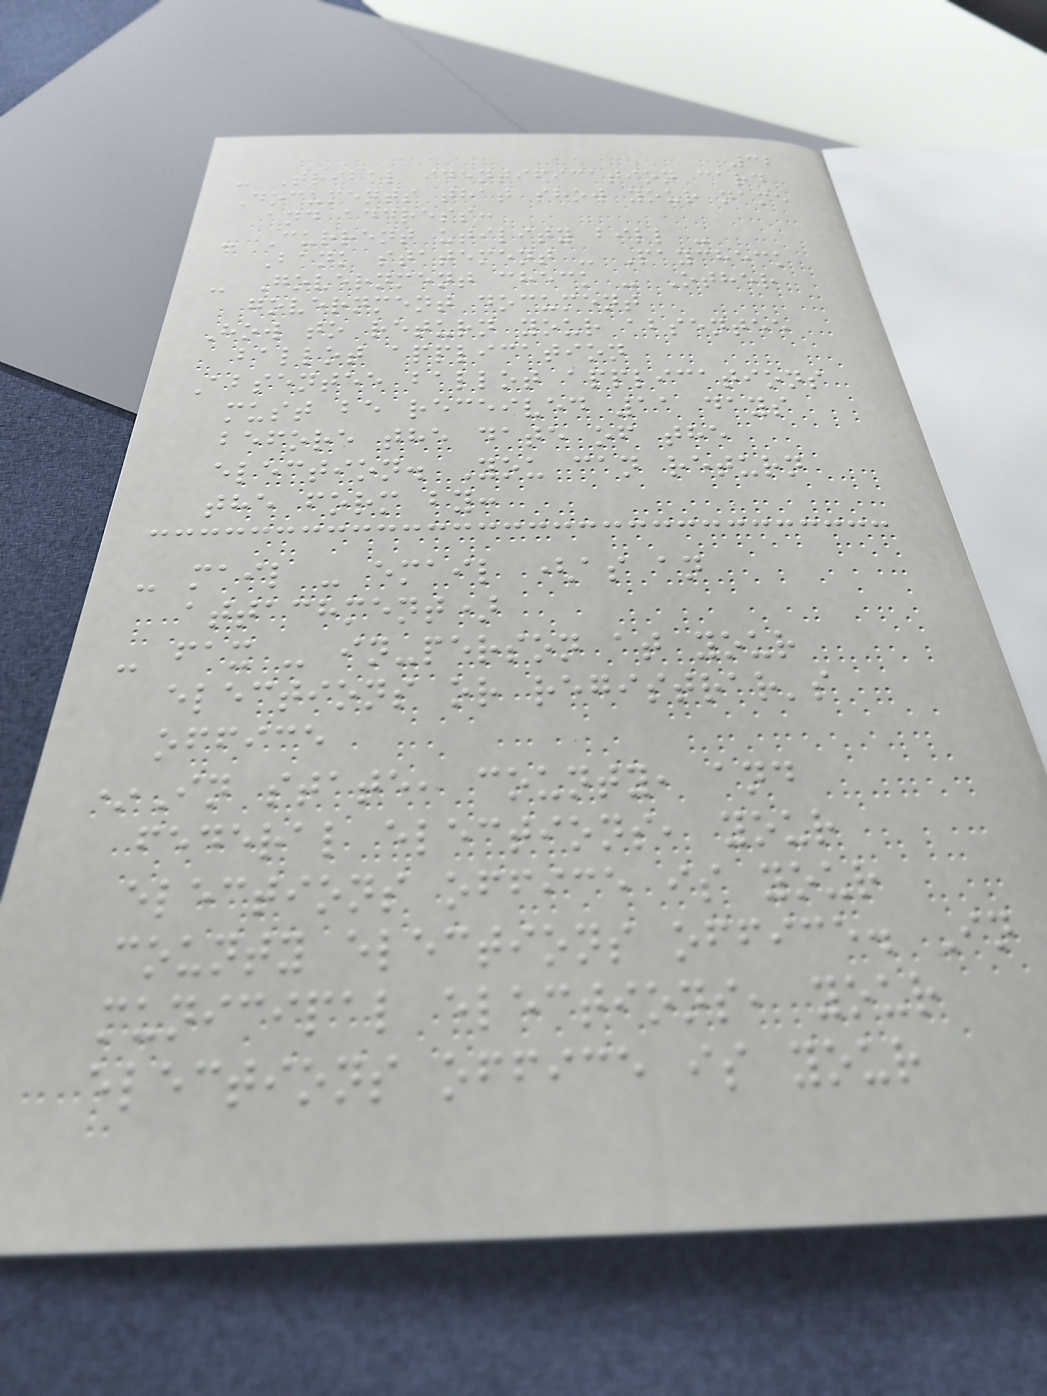32
- Tribal identification card
Documents that show your name
and address:
- Current utility bill -
Bank statement - Paycheck
- Government check - Other
government document
How to return your absentee
ballot application
Absentee ballot applications
must be received 11 days
before the date of the
election. You can return
the form by:
- mail - email (as an
attachment)
- fax - in-person at your
elections or registrar's
office
*In state, county, and
federal elections, your
elections office is your
county elections office. In
municipal elections, your
elections office is your
